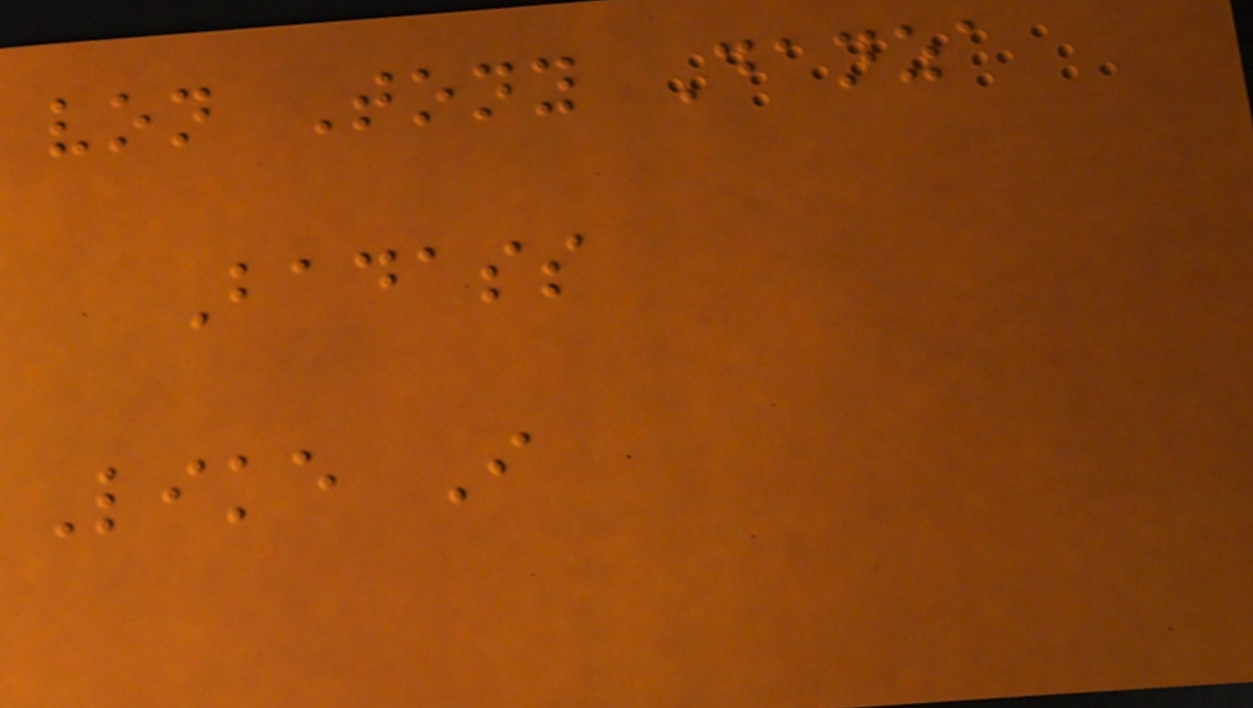von Tony Danza
Badass
Like I
